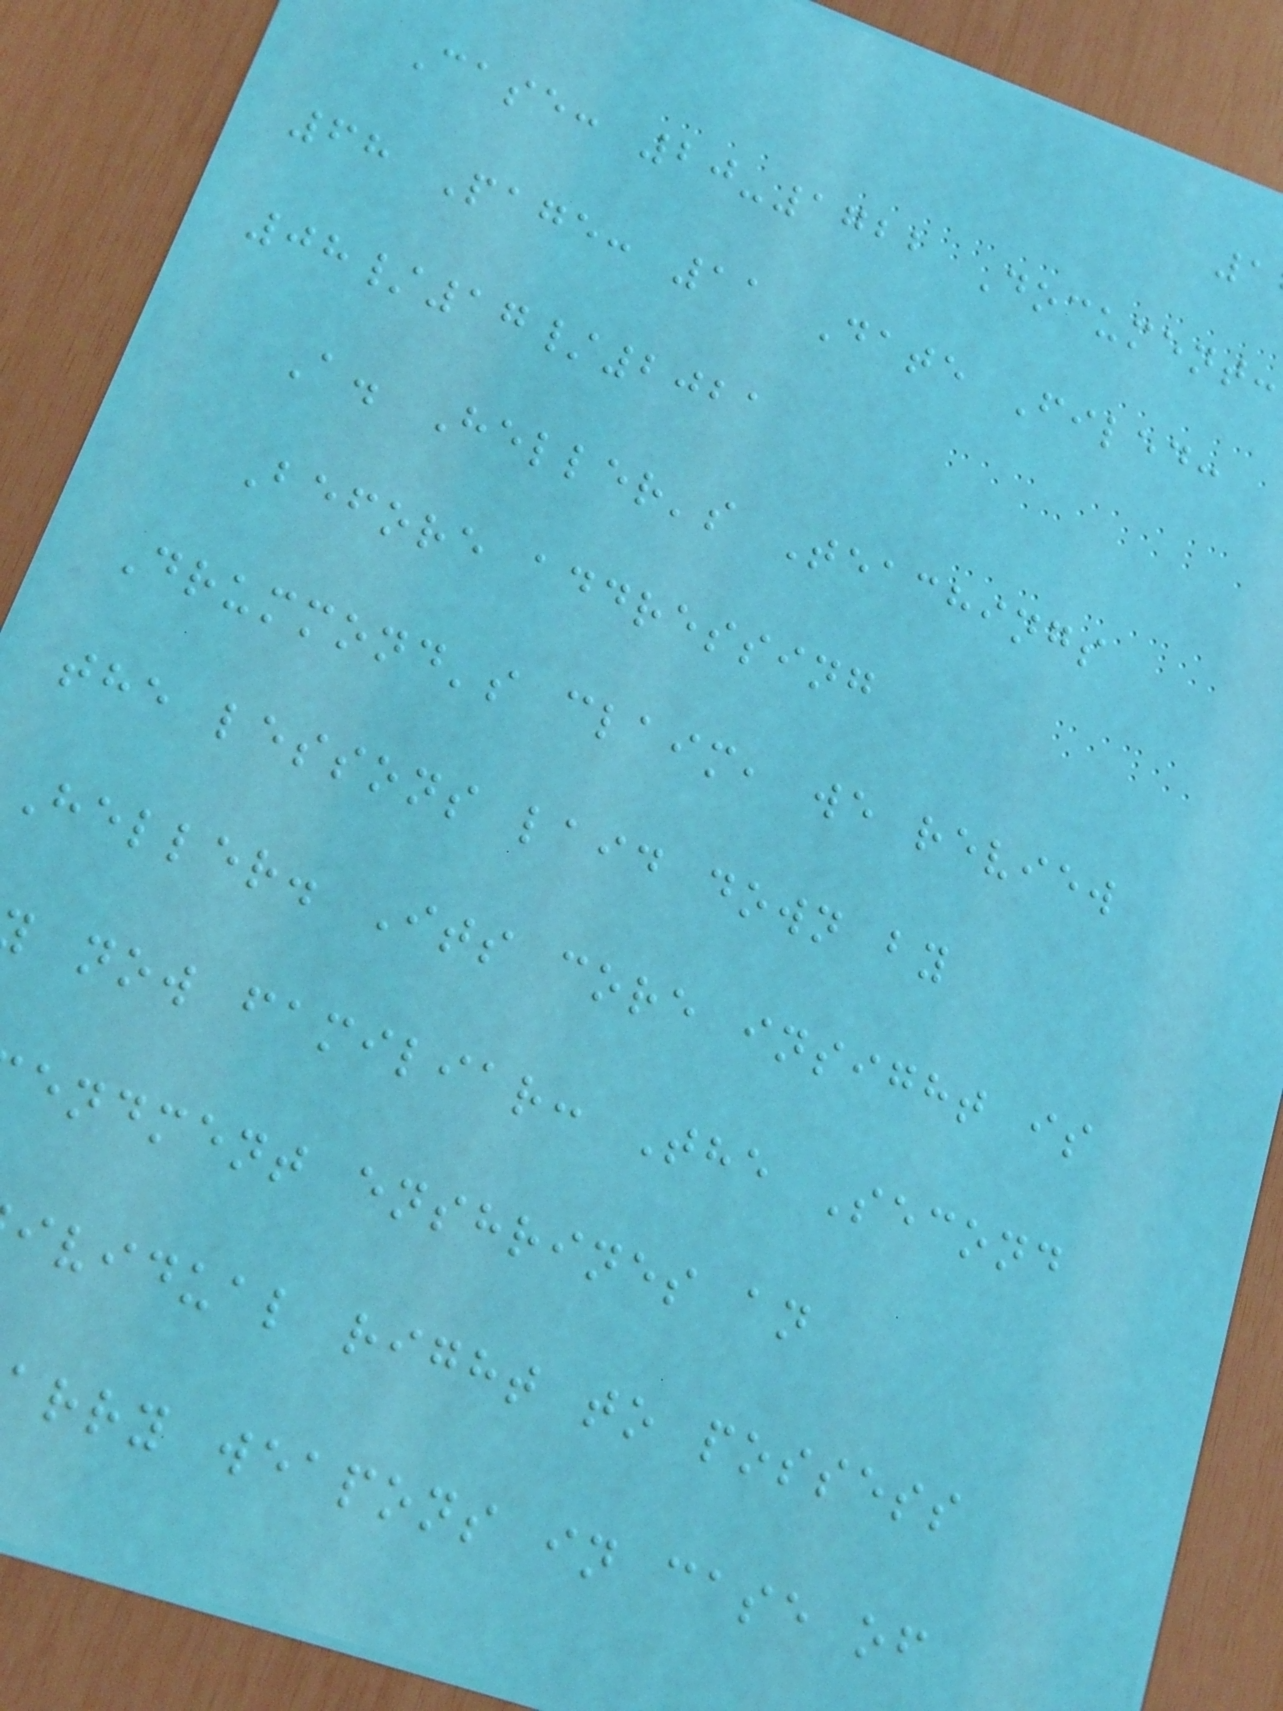Case: 20-1722 Document:
68 Page: 11 Date Filed:
08/17/2021
A. Heller's Teachings
Before addressing
Drummond's claim, we review
the lessons laid down by
Heller. Its core insight is
now familiar: The Second
endment enshrines an
ividual right to possess
rry weapons in case of
